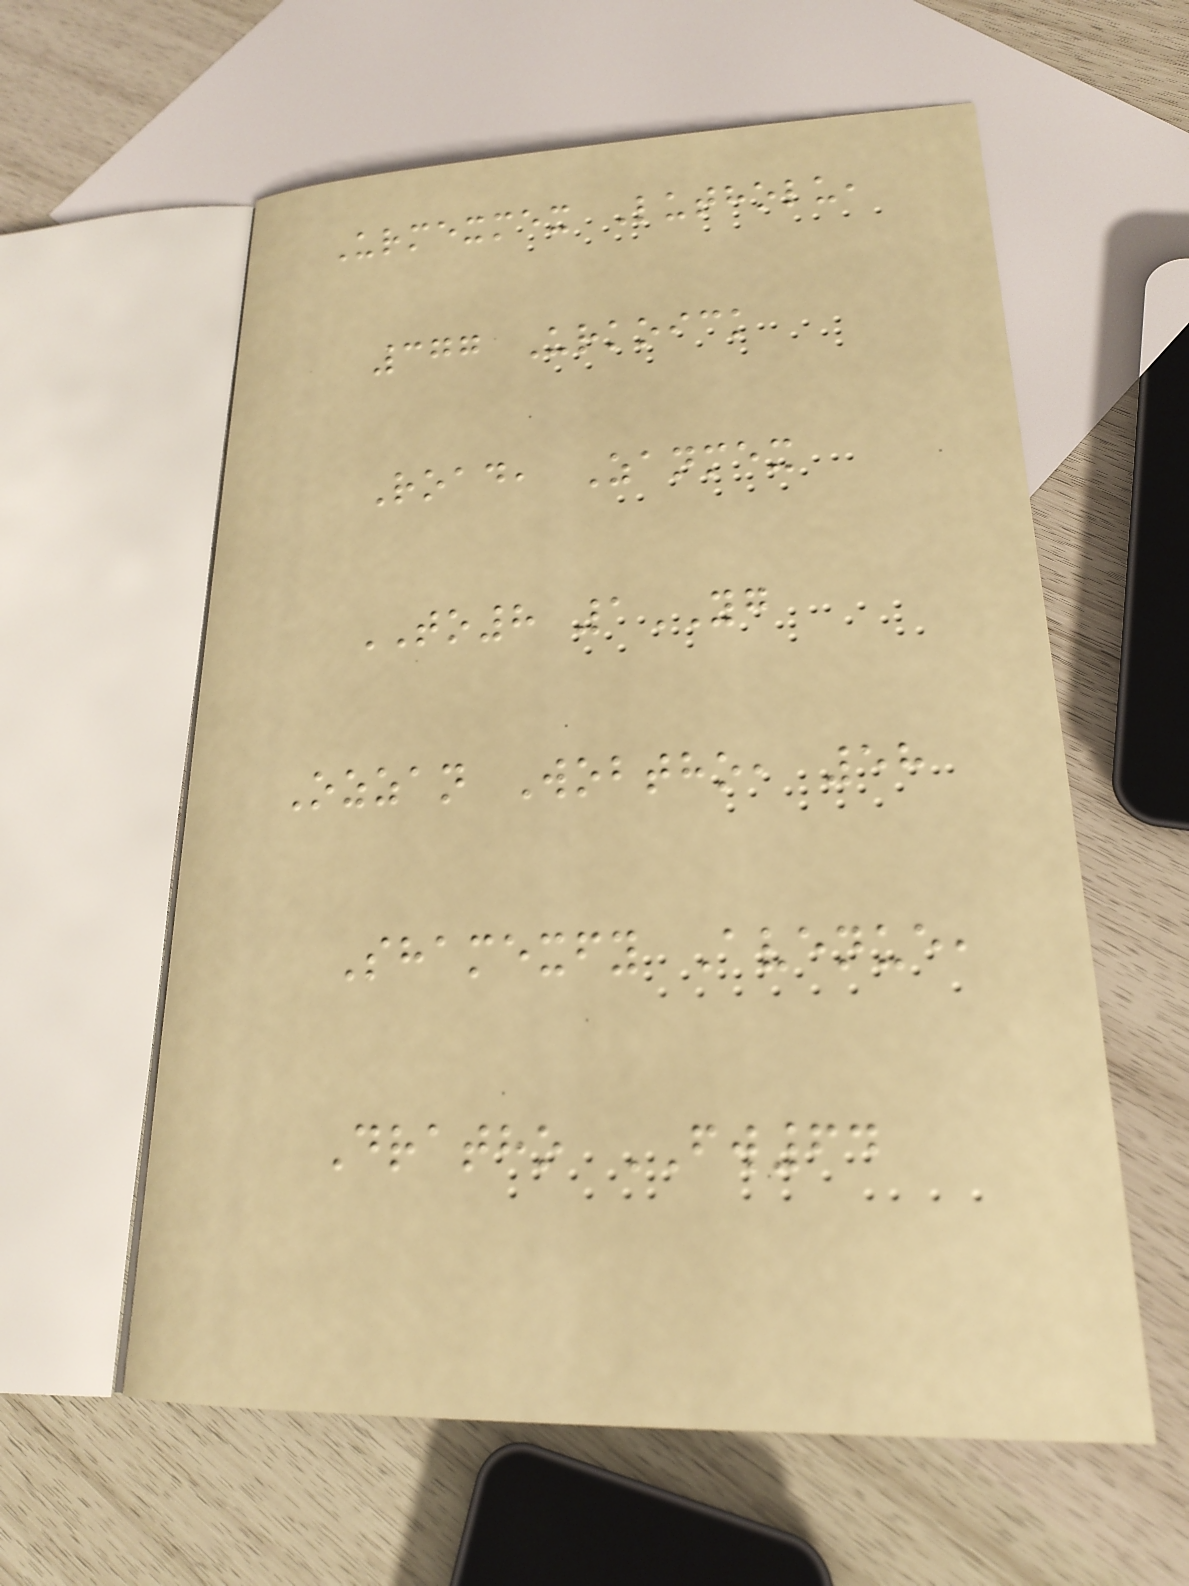Urmexmex Lutholu,
377 Urkoick
Road, Zanmex
TO8 1YG
Ozzan Wobtho, 58
Shamexfy Avenue,
Dratho FW64
